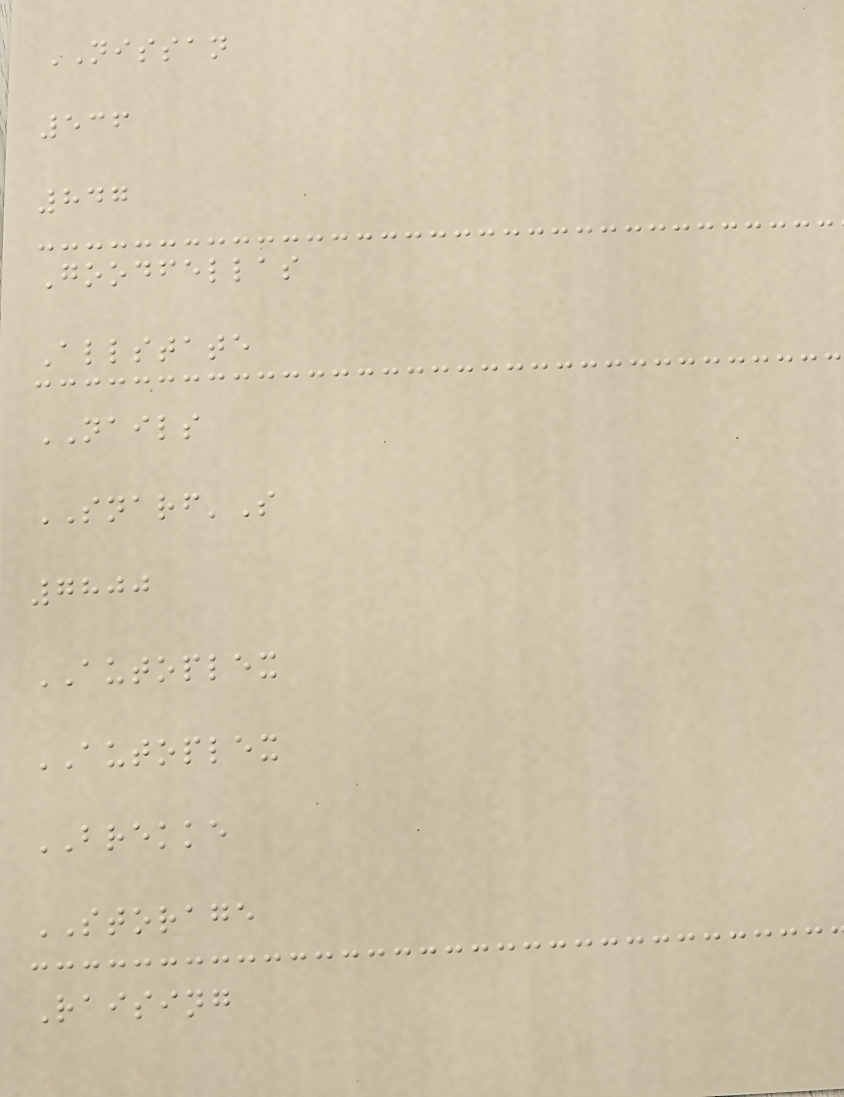NISSAN
536
847
Goodfellas
Allstate
NAILS
SNARF'S
7800
AUTOPLEX
AUTOPLEX
BREKKE
STORAGE
Raising
